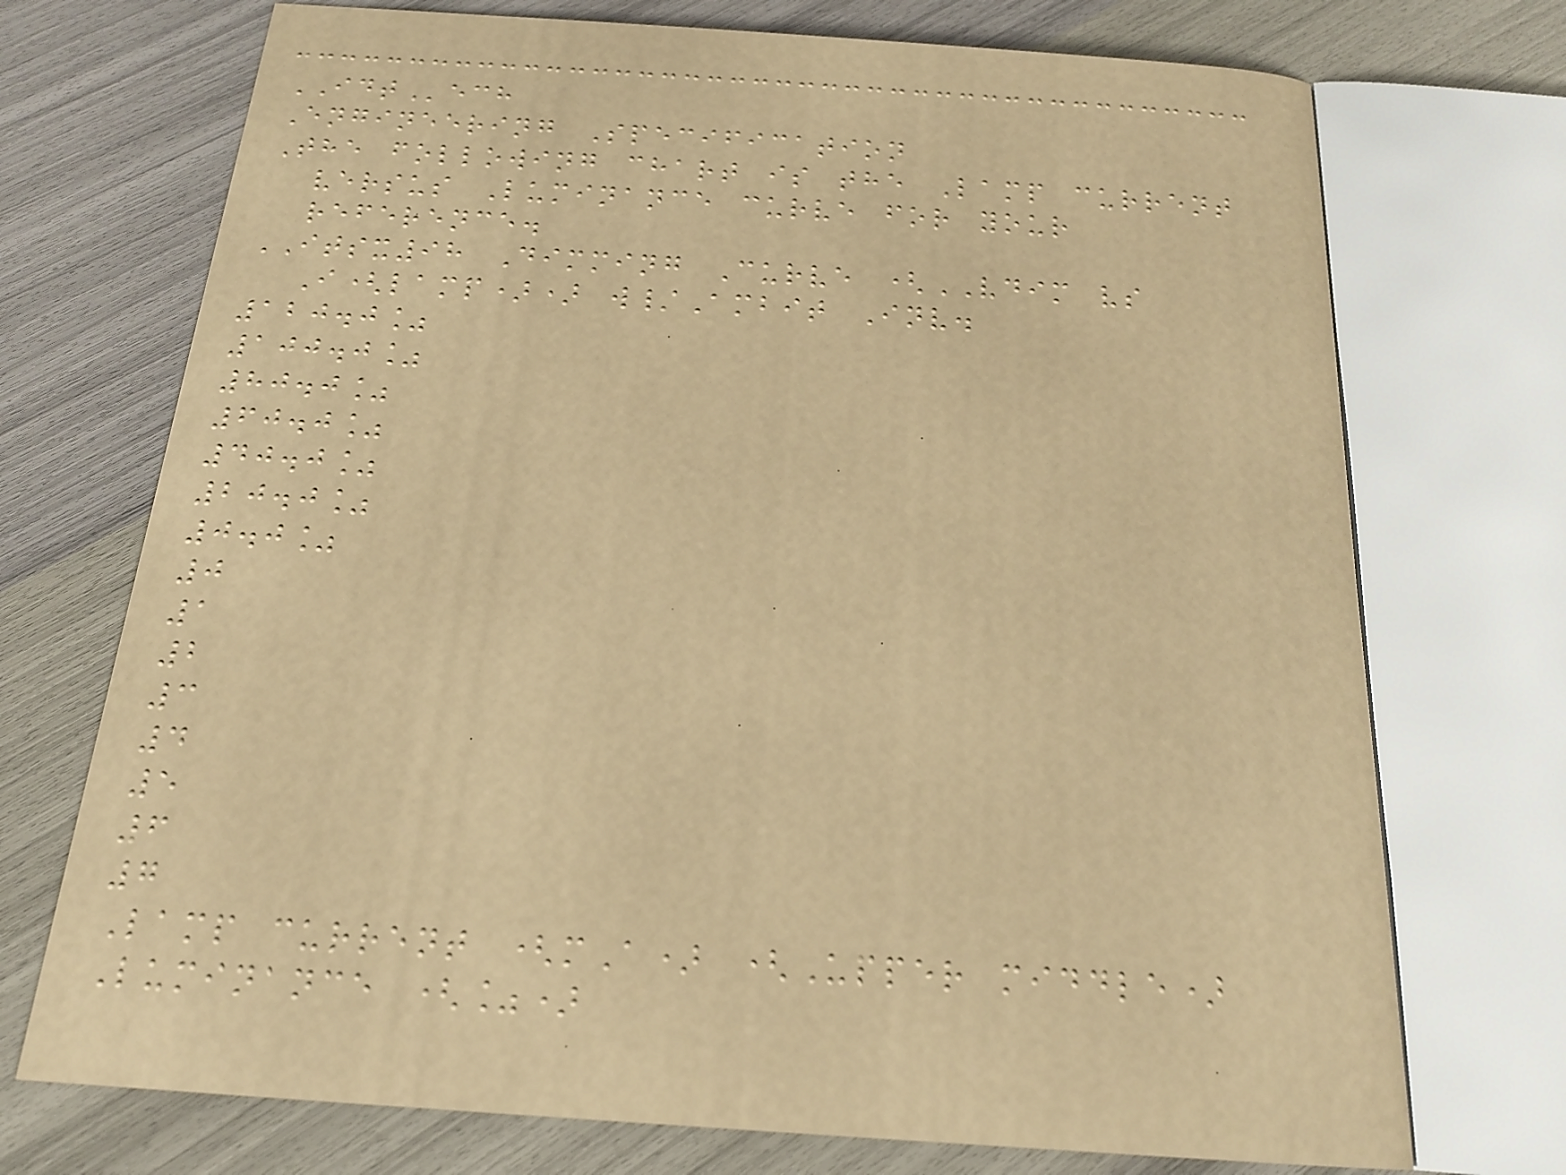IDTech
Engineering Specification
The following chart is the Lamp current
versus Luminance curve for your
reference.
ITSX98 Dimming Curve (VDIM vs
I(lamp)) w/Ambit Inv.
120.0%
100.0%
80.0%
60.0%
40.0%
20.0%
0.0%
0
1
2
3
4
5
6
7
Lamp current (mA) (Upper middle)
Luminance (%)
